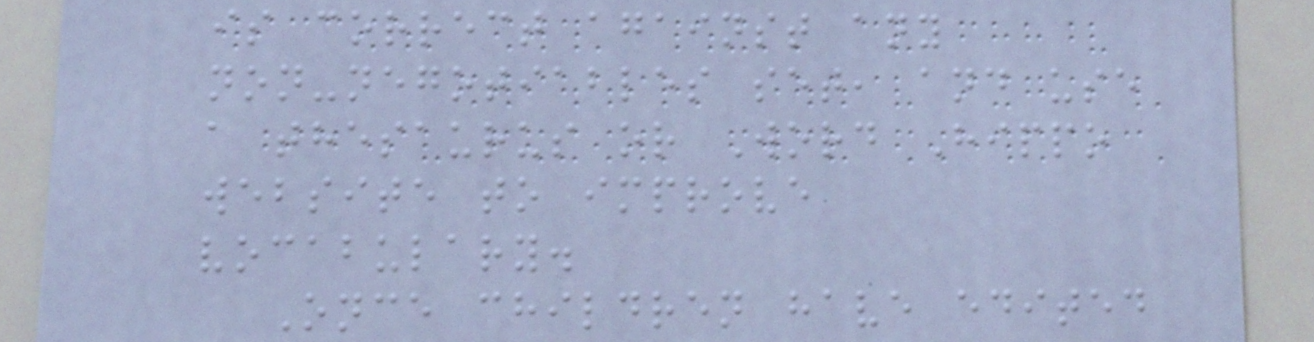is correct against any
non-negotiables set, and use
a thesaurus or Word Hippo
website to improve
vocabulary.
Once children have edited
